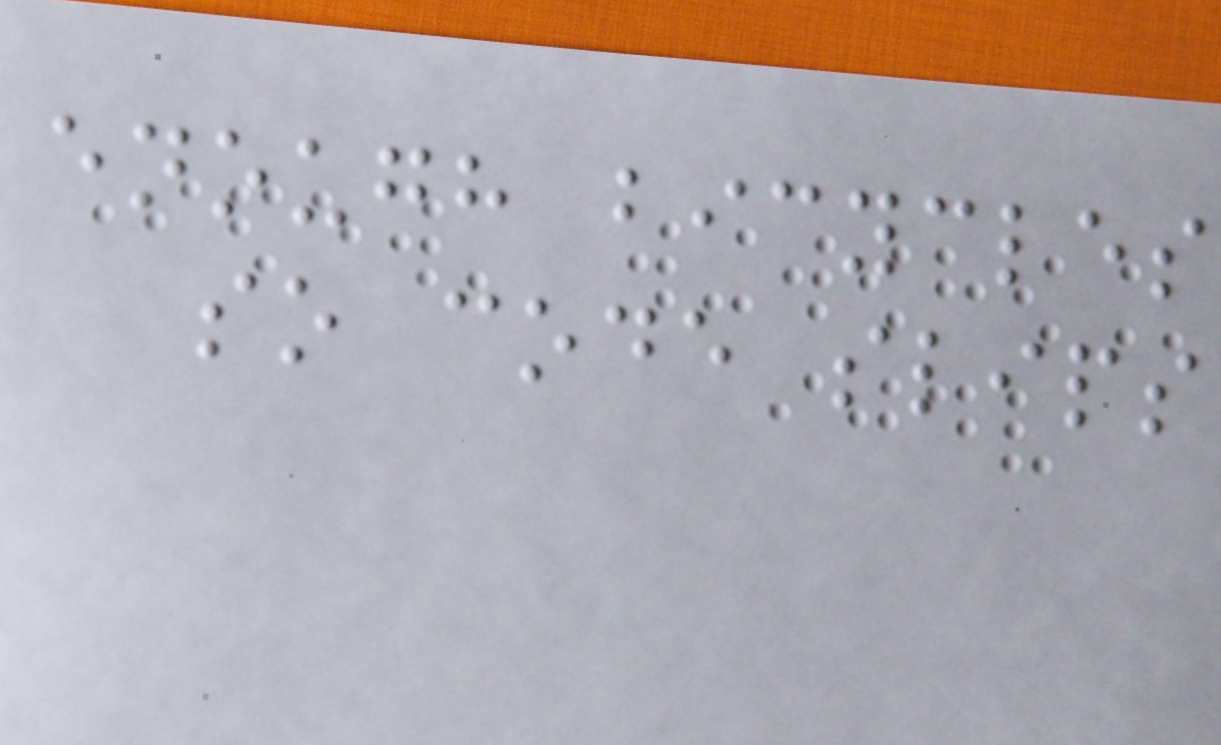enough bicycles
so code slips
